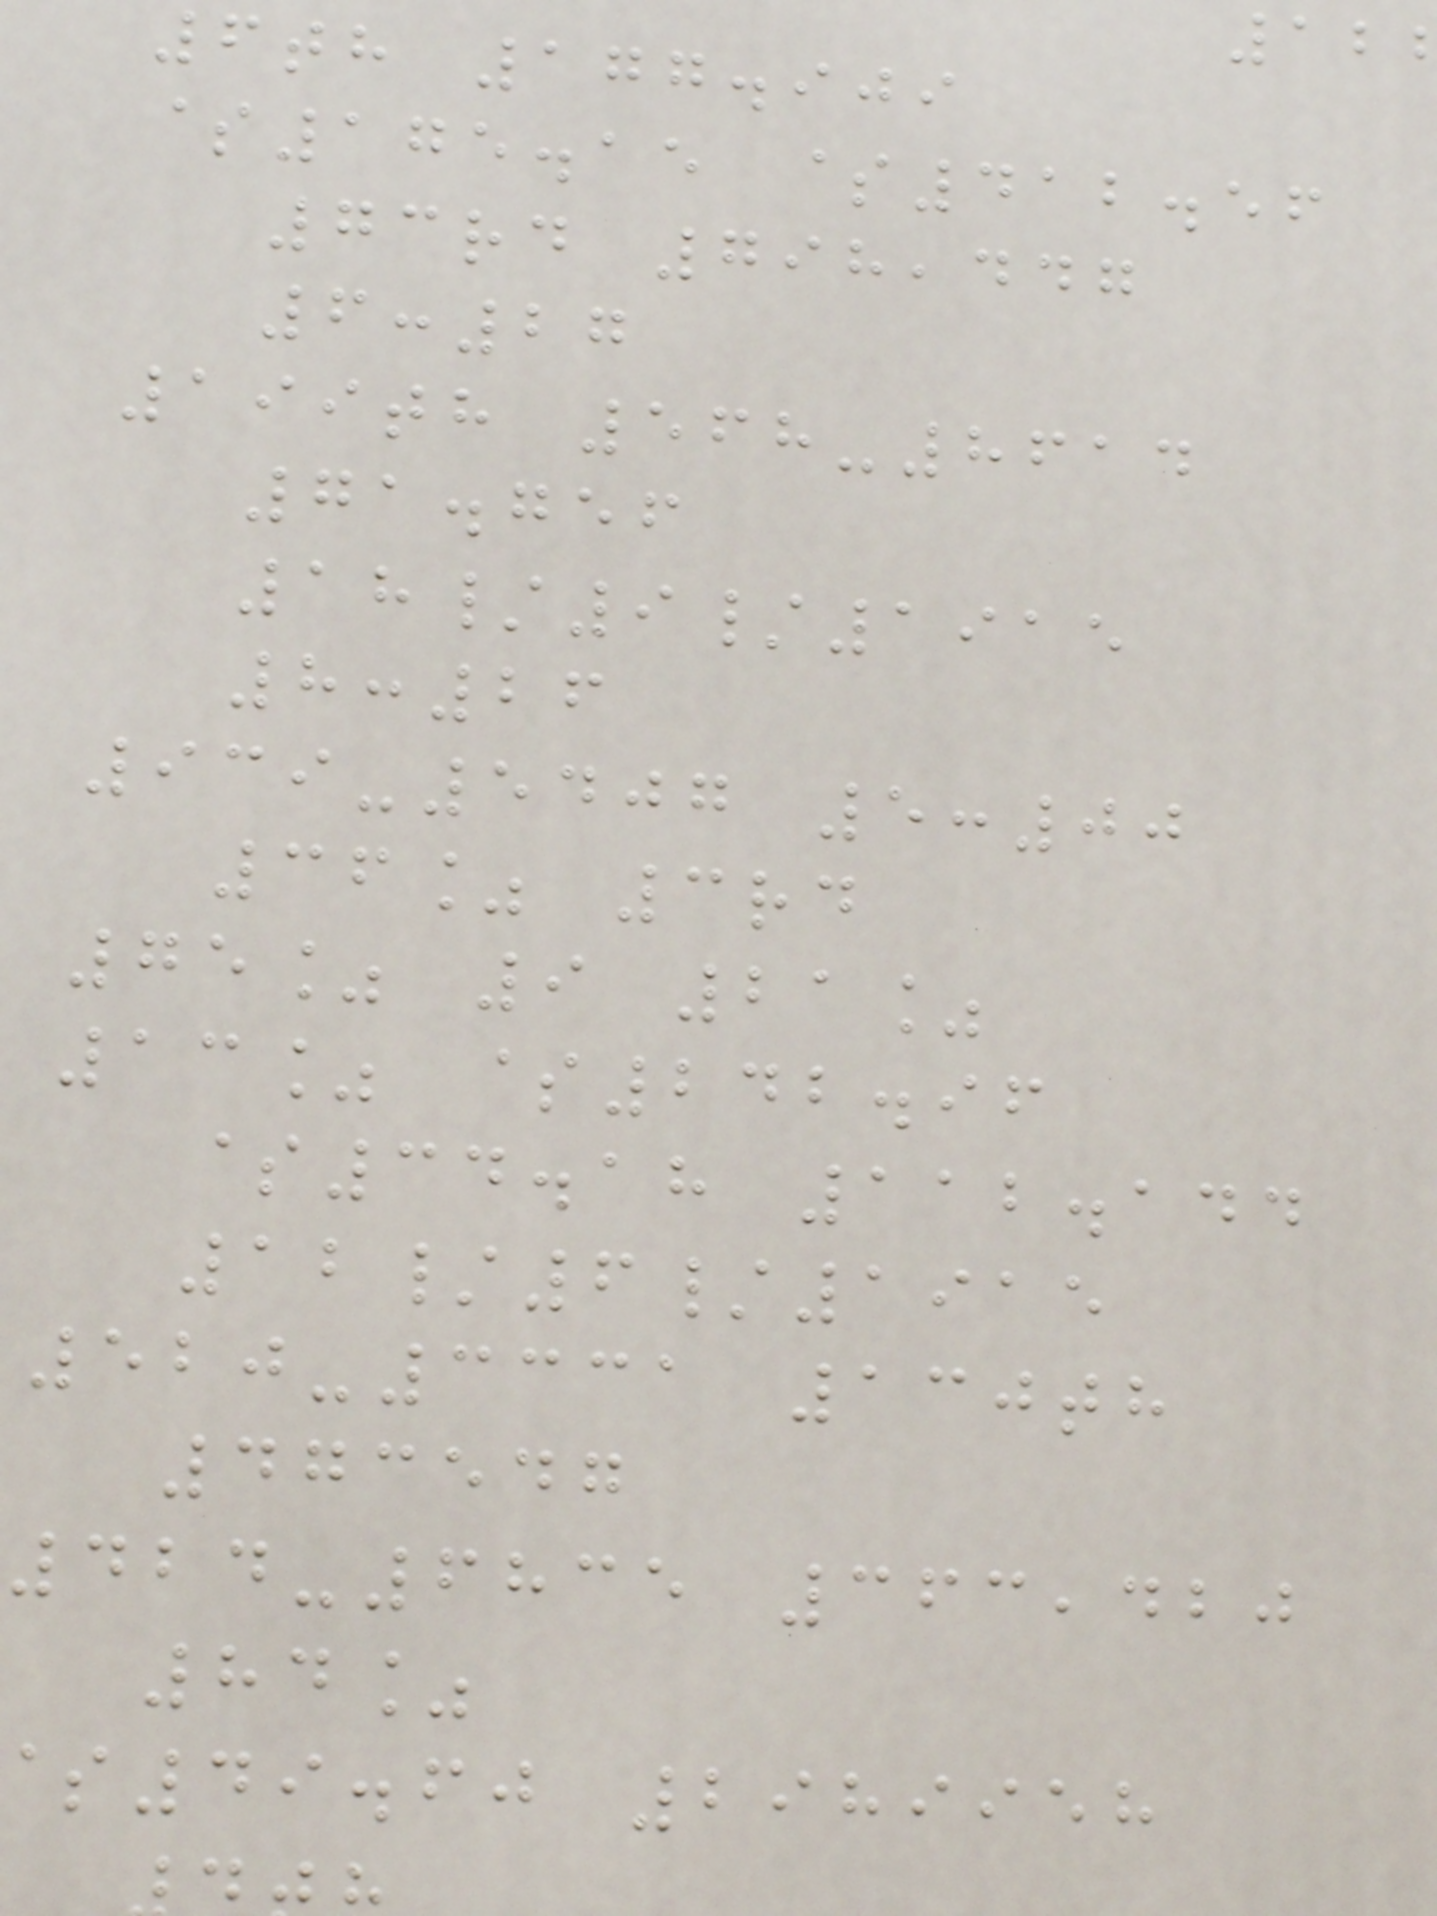6th 177.909
$175.15 $412.56
73rd 798,447
6:27
199th 568-8614
71.756
18/9/1915
8:26
939-5407 5:00
36% 3rd
75% 9 21%
13% $242.96
$34.18 112.144
12/6/1915
520-3331 130th
473547
424-6835 363,420
84%
49.60 2989958
